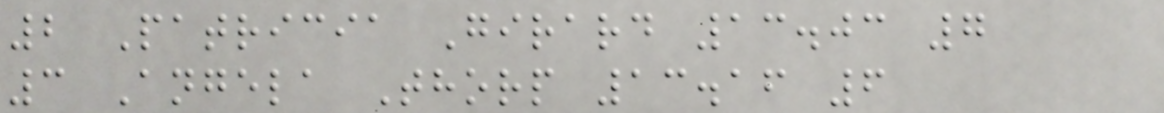2 Patricia Girard 13.03 7
3 Angela Thorp 13.16 6
